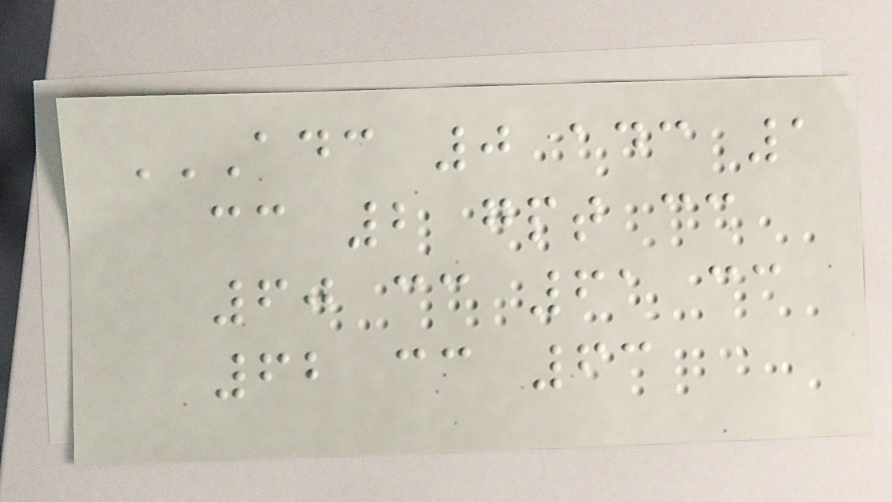ADC 0 ADC 1
CC 2 GPT CC
60 CC 61 CC
62 CC 63
